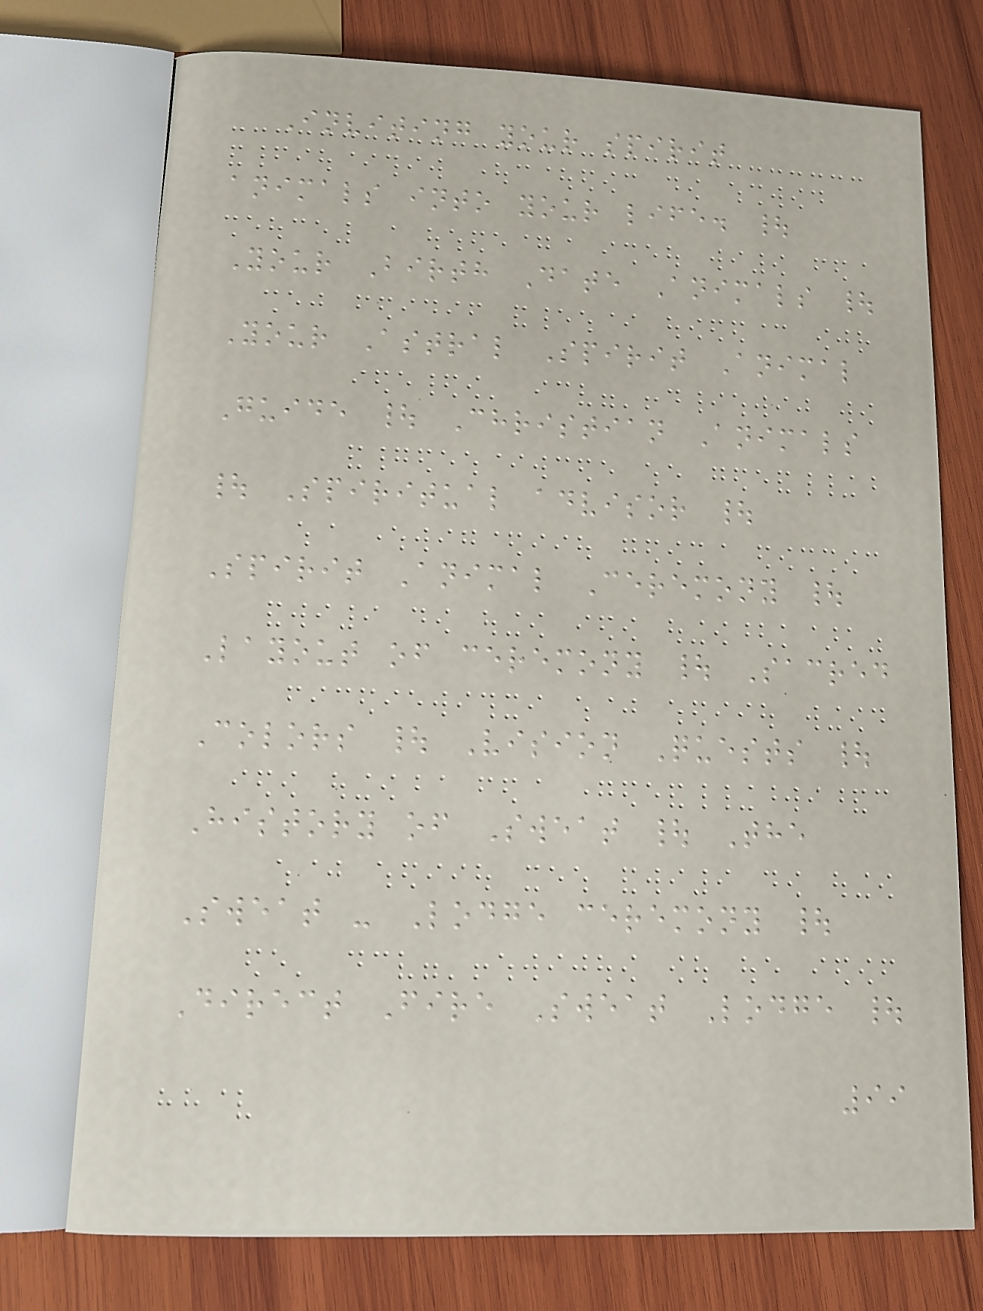Inviting your spirit
animals into your life. |
Your Birth Date Animals |
Your Astral Spirit Animal
Guide | Christian Animals
| Spiritual advisor |
Spirit Animal Ceremony |
Layout of ceremony | Sacred
Colors | Vision Quests |
History of Sweat | The
Sweat - Lodge ceremony |
Direct Fire Sweat Lodge |
99
